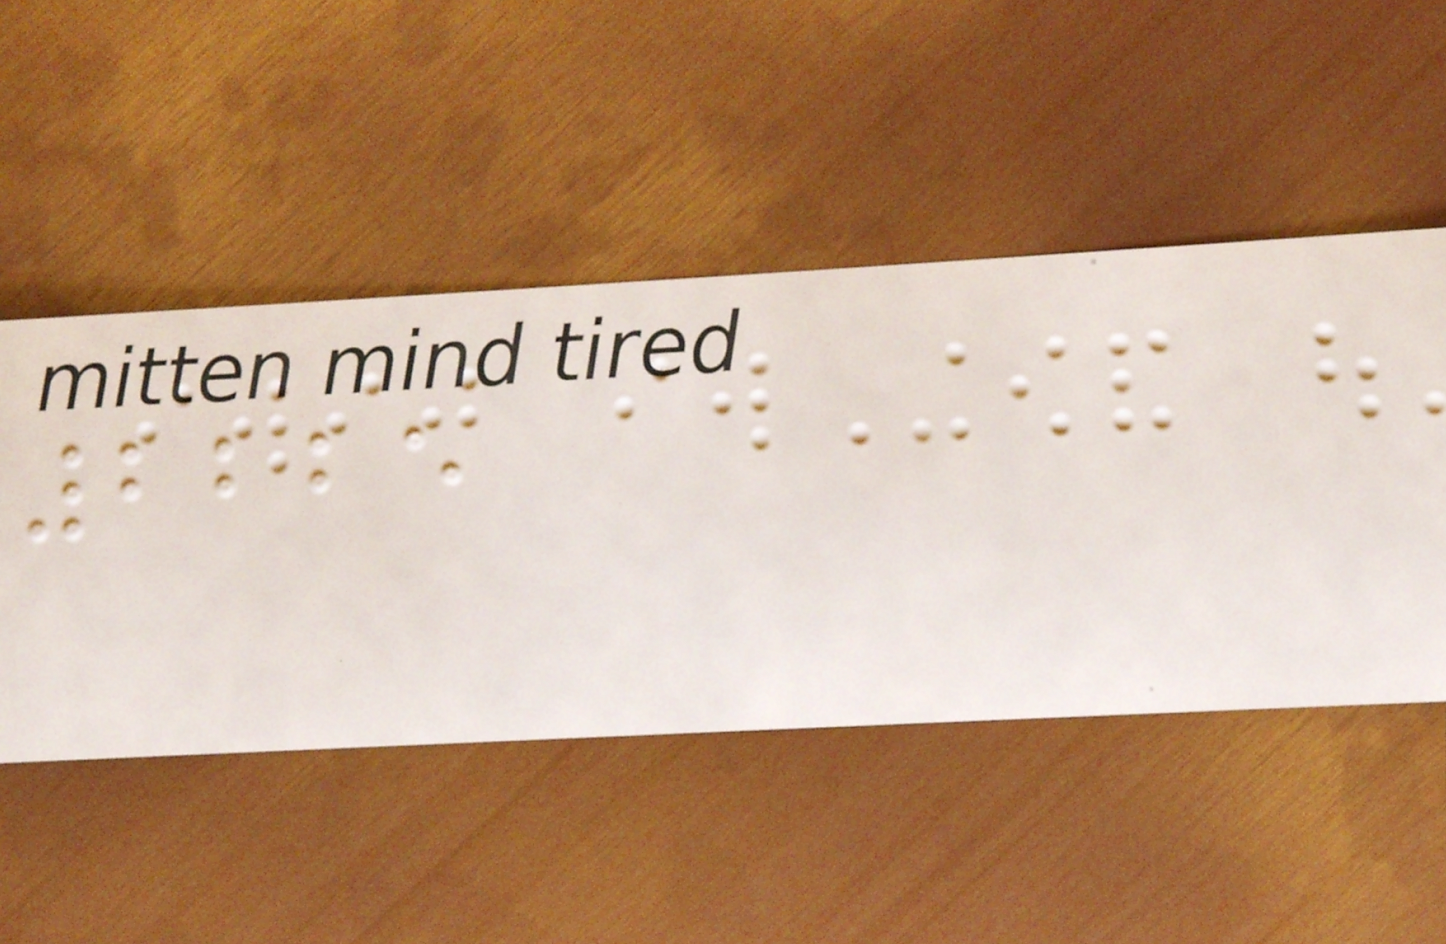2225
